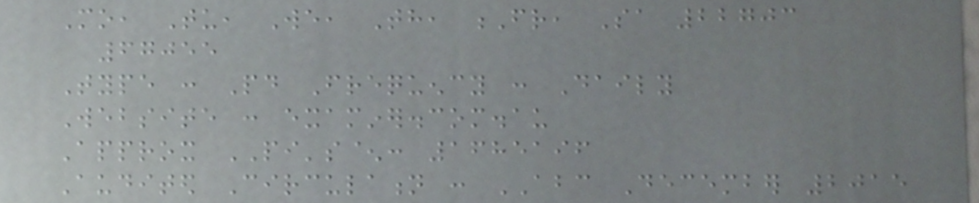Mo, Tu, We, Th, Fr, Sa 22703
67055
Type : Paid Frequency : Daily
Website : examiner.com.au
Approx PI's^: 1685196
Audited Circulation : ABC December 2015
